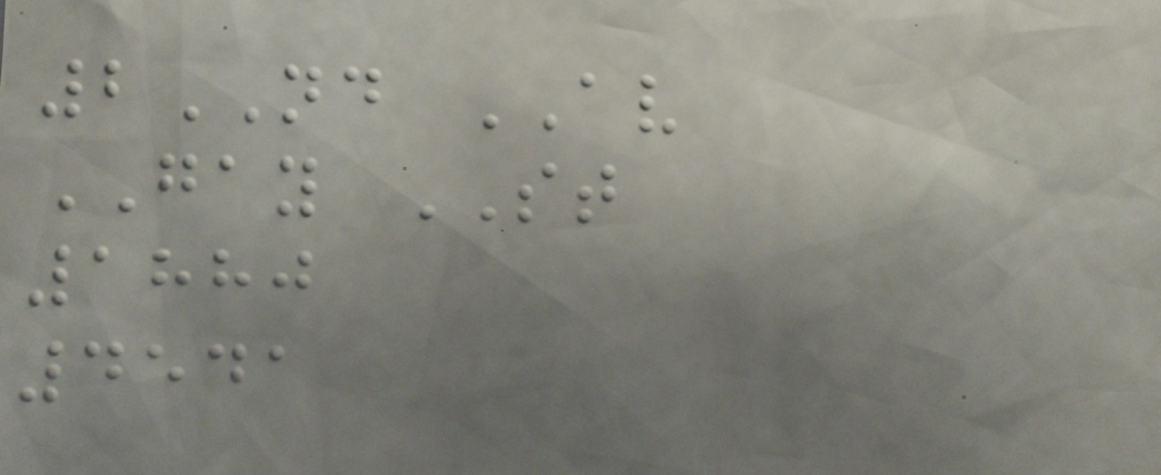2ND AV
GAY ST
1880
4541
